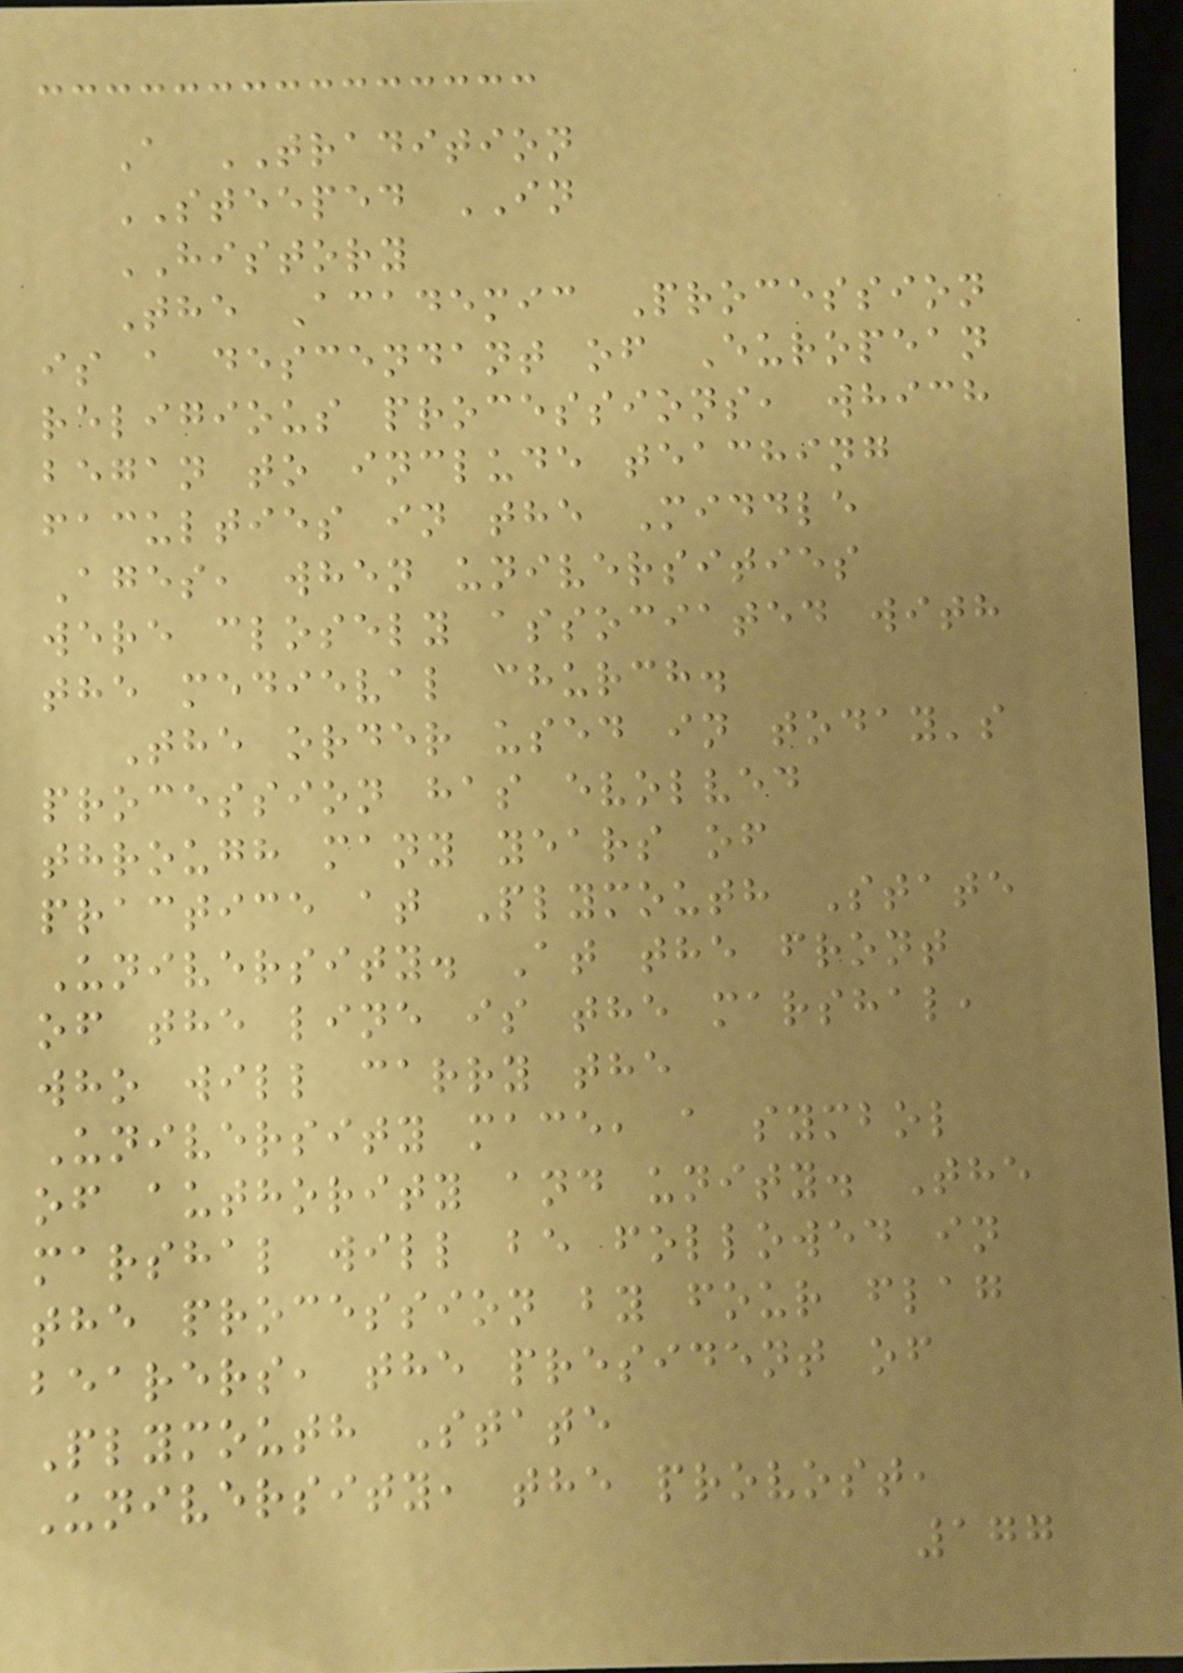A TRADITION
STEEPED IN
HISTORY
The Academic Procession
is a descendant of European
religious processions, which
began to include teaching
faculties in the Middle
Ages, when universities
were closely associated with
the medieval church.
The order used in today's
procession has evolved
through many years of
practice at Plymouth State
University. At the front
of the line is the marshal,
who will carry the
University mace, a symbol
of authority and unity. The
marshal will be followed in
the procession by four flag
bearers, the president of
Plymouth State
University, the provost,
177
